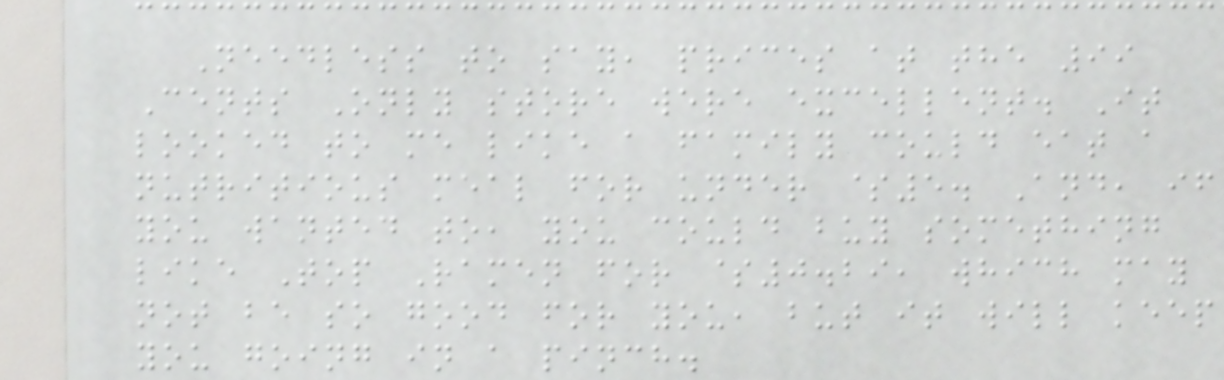Needless to say, prices at the 99
Cents Only store were excellent. It
looked to me like a family could eat a
nutritious meal for under $5. And, if
you wanted to, you could buy something
like Top Ramen for $0.29, which may
not be so good for you, but it will keep
you going in a pinch.
